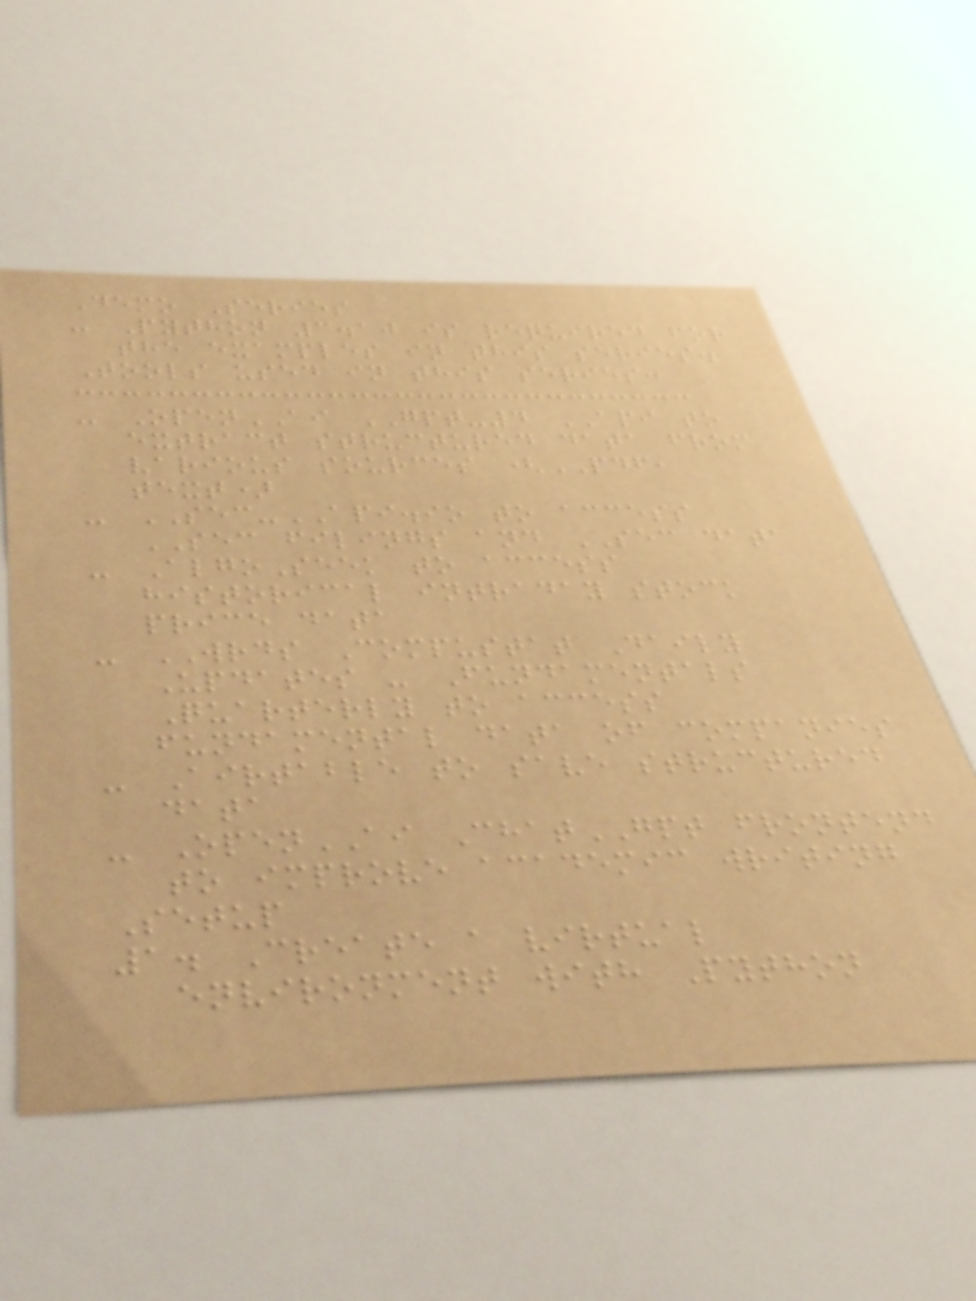Demo Series
- Python 3.10 is required for
the examples in this series.
Tools used in this series:
- OpenAI GPT-4 API to
extract structured data from
various sources (PDF,
text)
- SEC-API.io to access
SEC filings and SEC data
- AlgoSeek to access
historical intraday stock
price data
- WRDS Compustat Daily
Updates - Fundamentals
Quarterly to access
fundamental data of companies
- Airtable to save structured
data
- OpenAI ChatGPT frontend
to improve academic writing
Setup
1. Create a virtual
environment with Python
